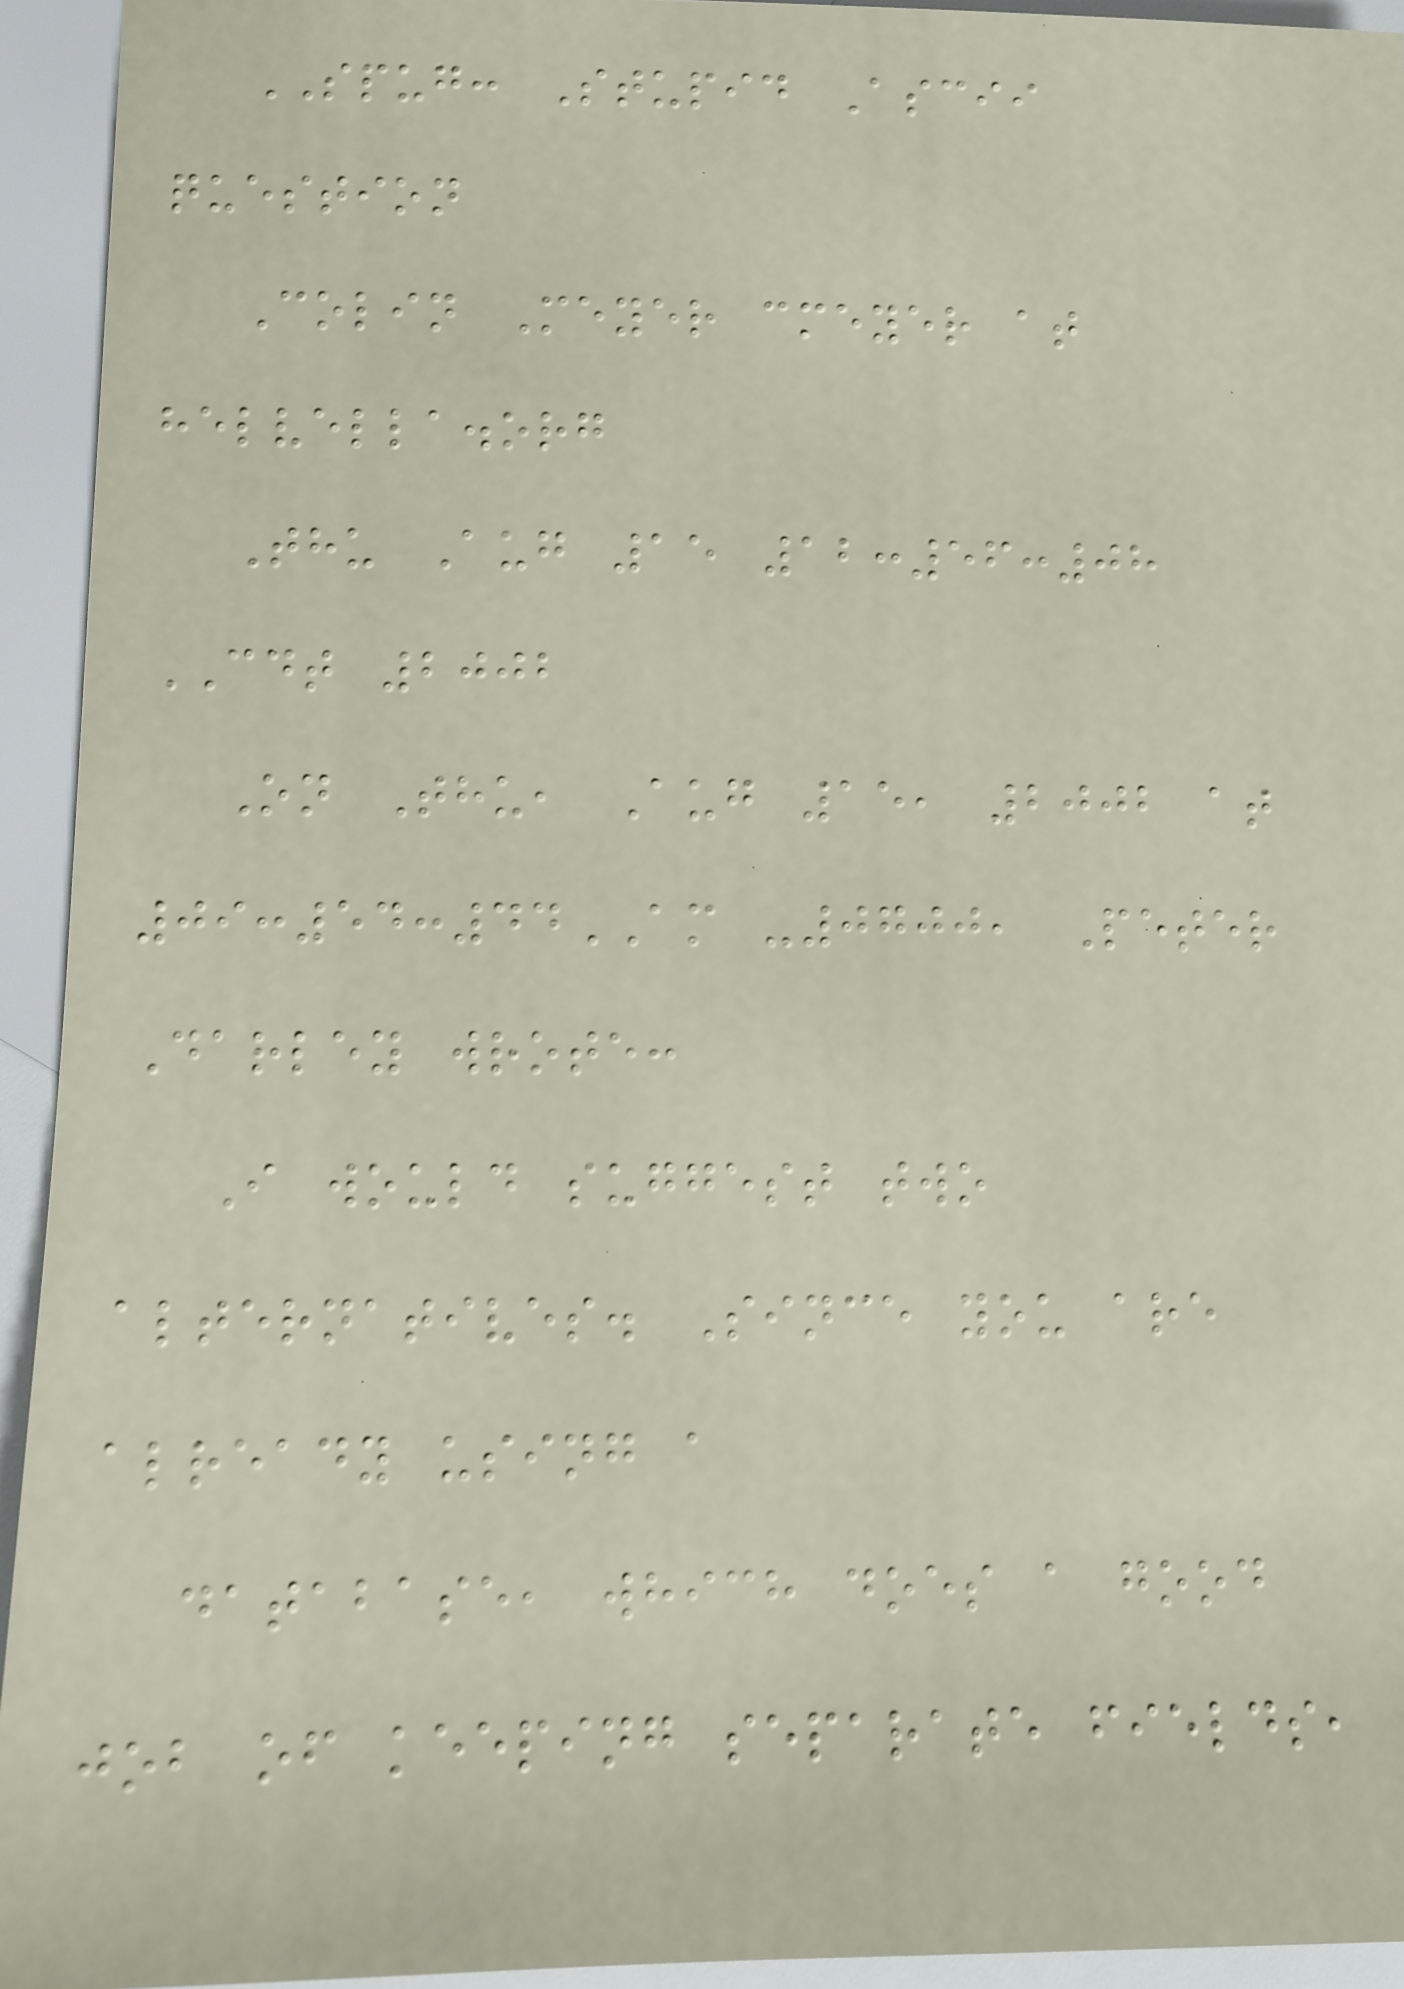SPUG: Stupid Ascii
question
Colin Meyer cmeyer at
helvella.org
Thu Aug 15 12:56:08
CDT 2002
On Thu, Aug 15, 2002 at
09:54:44AM -0700, Peter
Darley wrote:
I would suggest two
alternatives. Since you are
already using a
database, which does a good
job of keeping separate fields,
